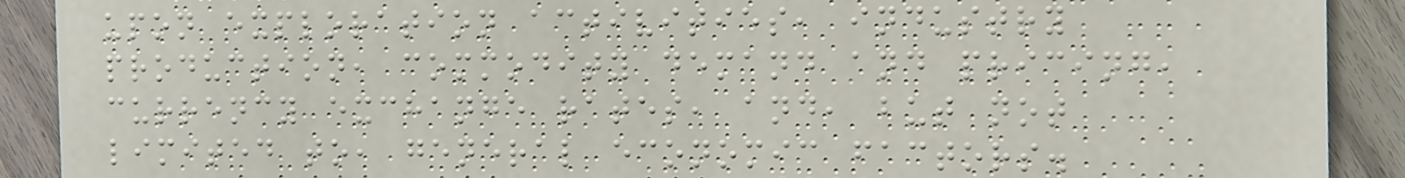upon exploration activities, industry
production, commodity demand and pricing,
currency exchange rates, and, but not
limited to, general economic factors.
